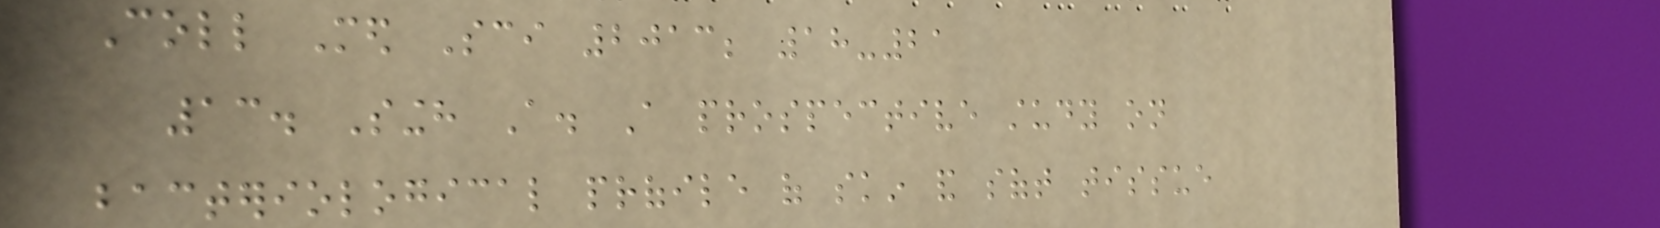Coll Med Sci 2013; 18-21
13. Singh A. A prospective study on
bacteriological profile of skin and soft tissue
